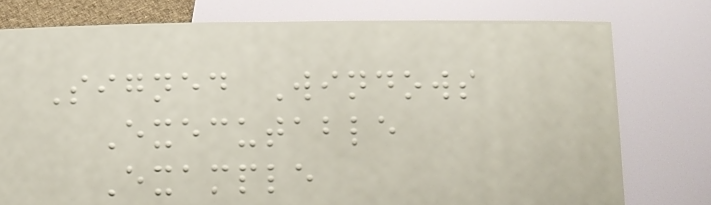Signed Windows
Executable
Example
